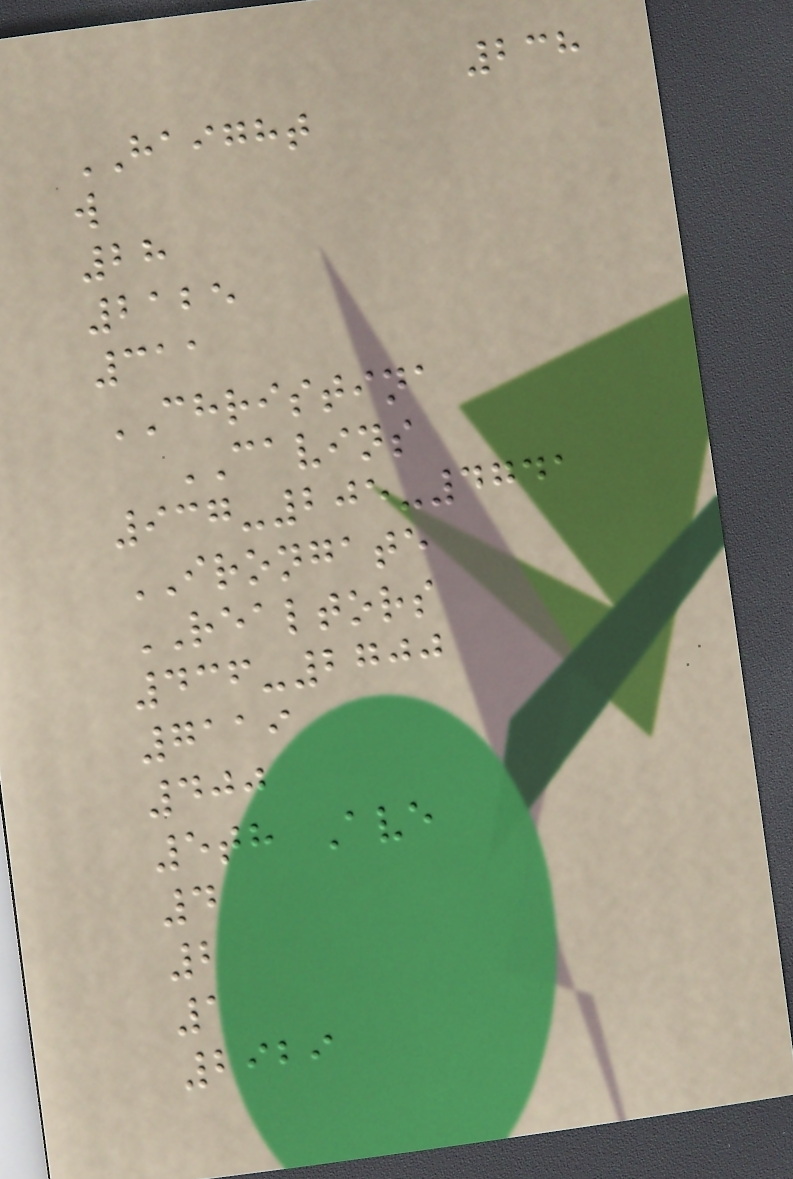238
HAIGHT
w
28
2125
311
CHRISTINA
CAVINS
937-205-4741
IRONGATE
REALTORS
436-2700
7119
400
5th Ave
4
2
1
2929
